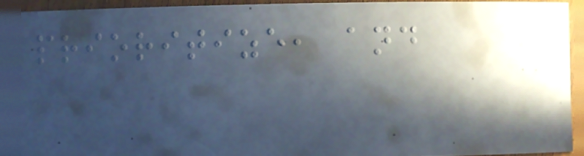prioritize, and
